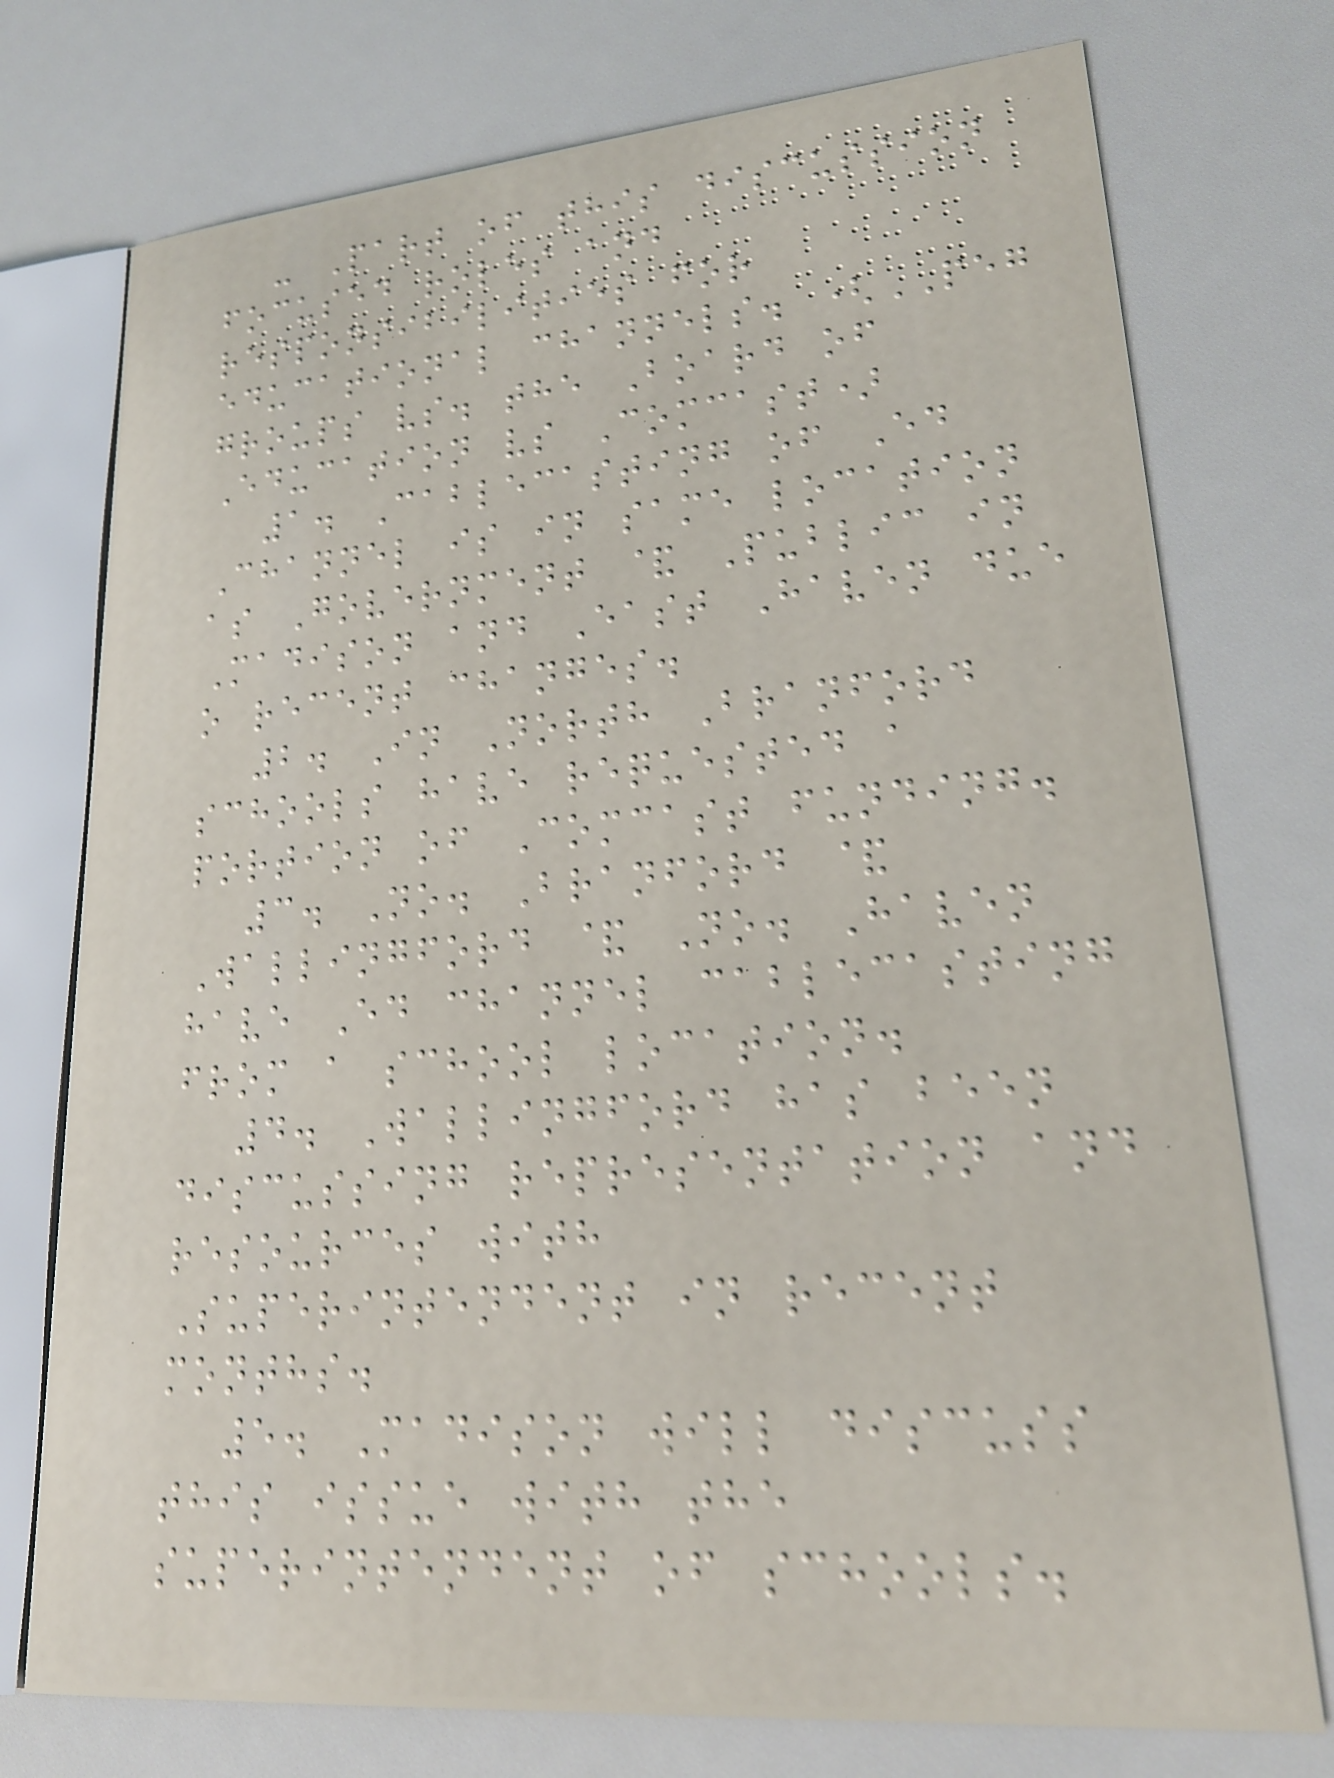- Part of this discussion
focused roles and
responsibilities for
educational channels. (PEG
groups vs. the Board of
Education vs Comcast)
1. Cablecasting of Ed
Channel is in same location
as Government & Public in
Madison and East Haven due
o recent changes.
2. In North Branford
schools have requested a
portion of Comcast funding.
3. No. Branford &
Wallingford & No. Haven
have Ed channel cablecasting
from a school location.
4. Wallingford has been
discussing representation and
resources with
Superintendent in recent
months.
5. Madison will discuss
this issue with the
superintendent of schools.
